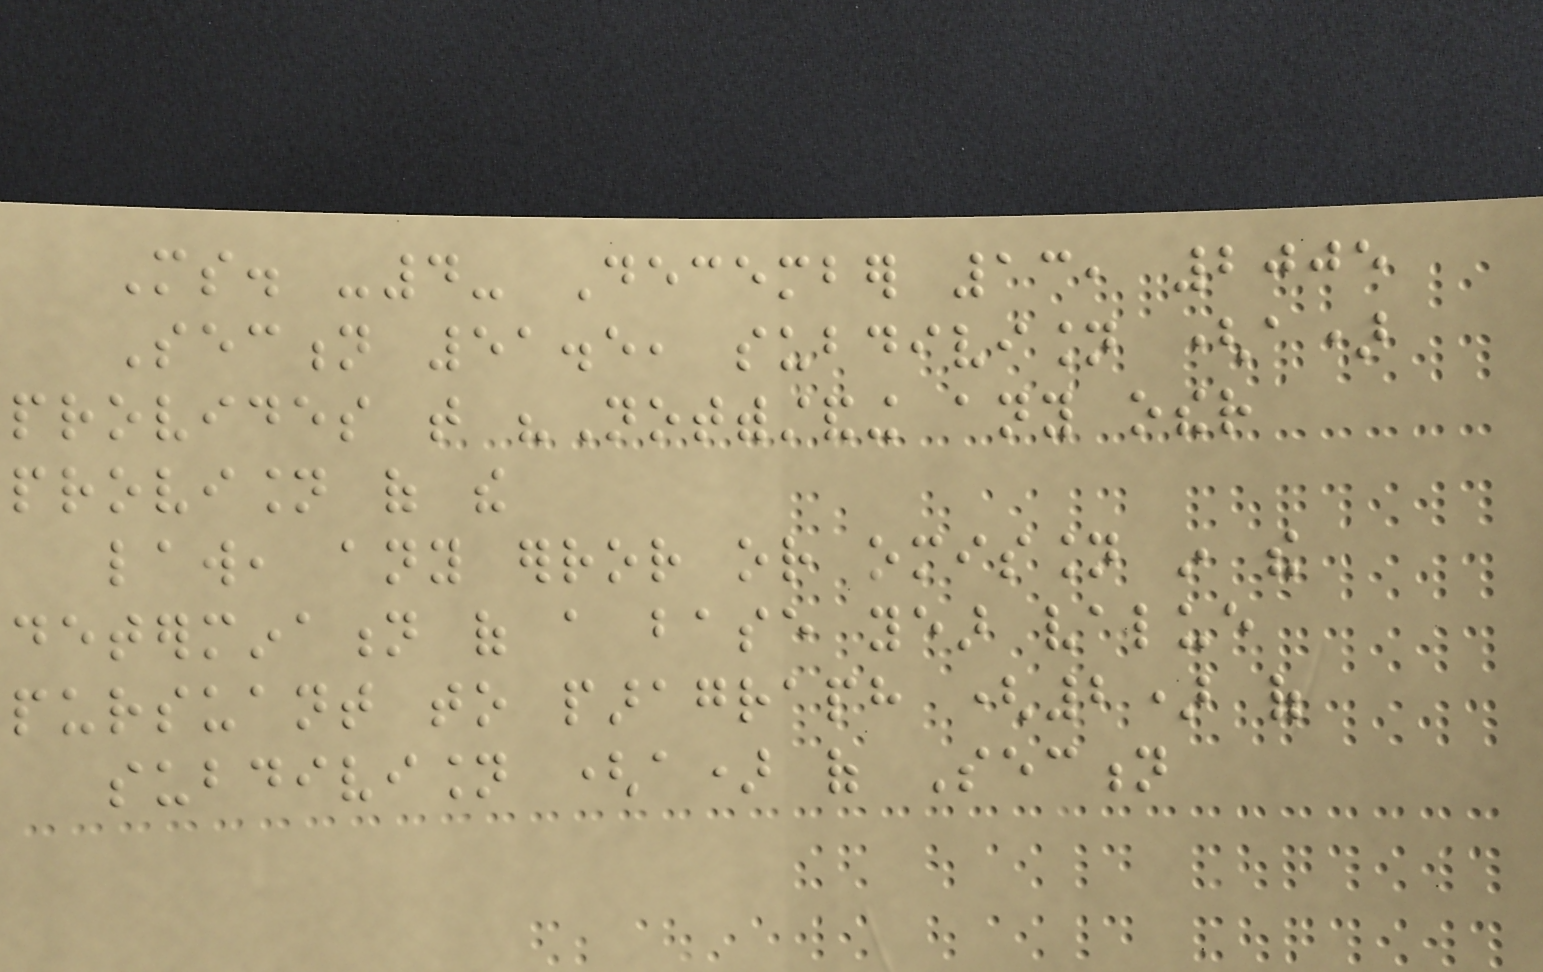Ms. -4- December 13, 2005
Section 51.5, subdivision (a)
provides that "Notwithstanding any other
provision of the
law, any error or omission in the
determination of a base year value
pursuant to paragraph (2) of
subdivision (a) of Section
